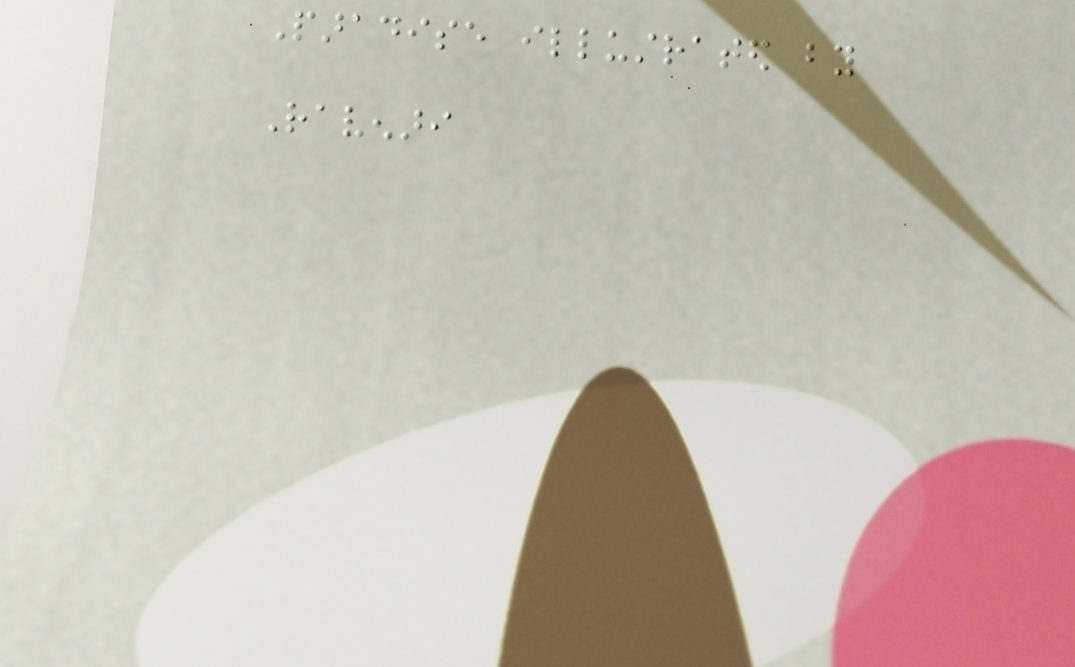Paradise illustrated by
Ravenari
